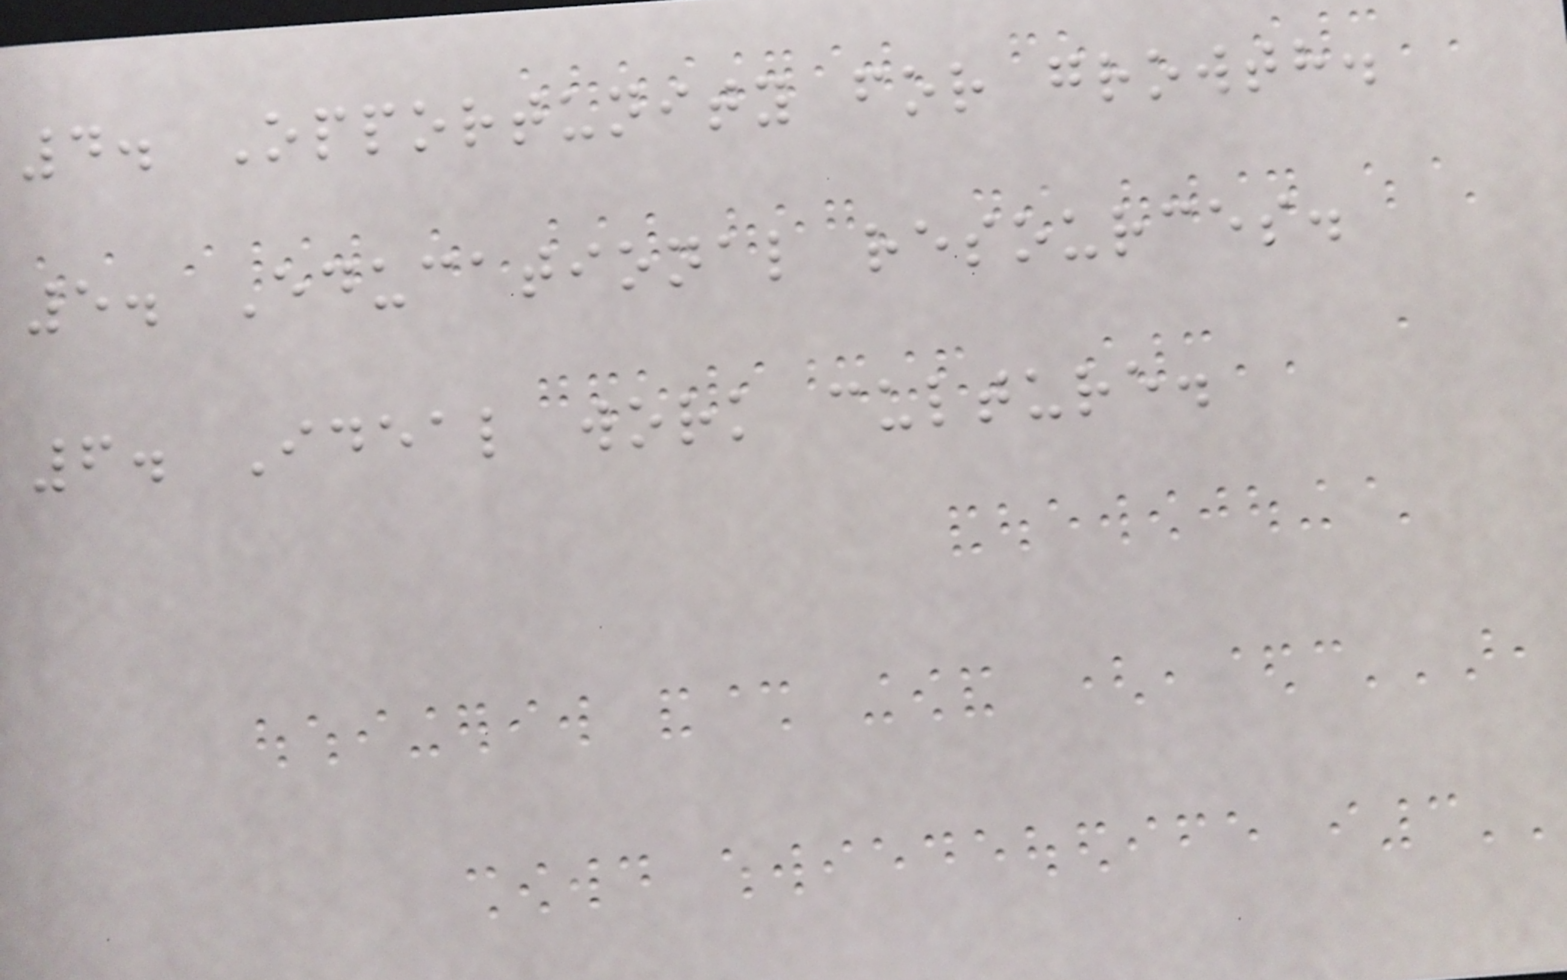4. Opportunity for growth.
5. Educational resources.
6. Ideal work culture.
